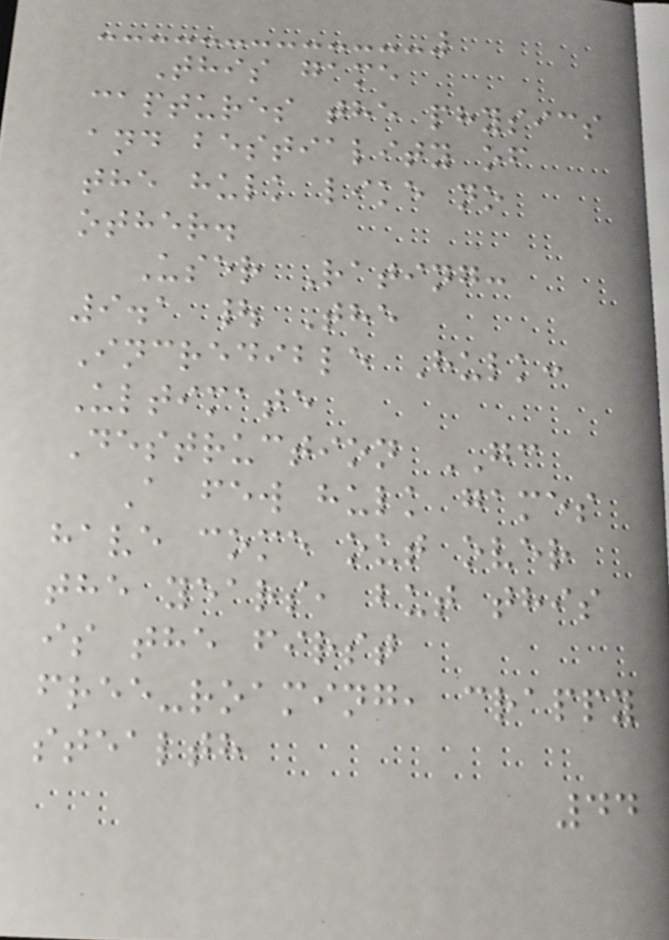This game
captures the physics
and bestiality of
the hulk like no
other.
User Rating:
9.1 | The
Incredible Hulk:
Ultimate
Destruction GC
A few hulk games
have come out over
the years, but this
is the first
free-roaming, crappy
stealth
44
